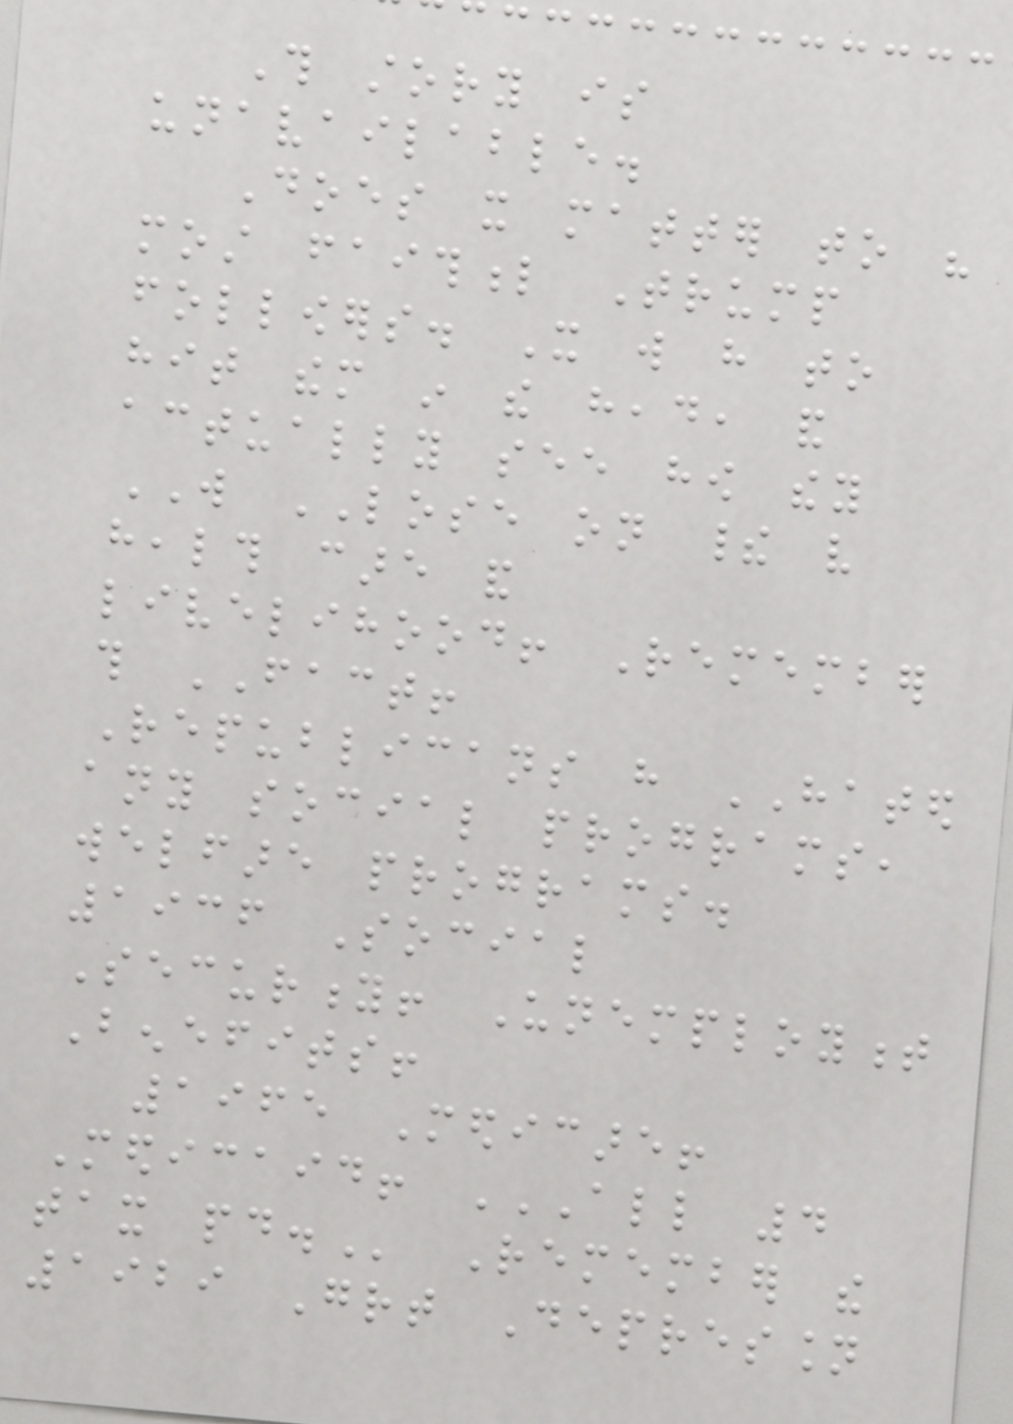This story is
unavailable.
Does it matter to his
most faithful Trump
followers. It will have to
hit them in the head, and
actually see how they
WILL LOSE on their very
health care and
livelihood! Remember
this FACT!
Republicans have HATED
any social programs,
welfare programs.
1936 Social
Security! Unemployment
Benefits!
1965 Medicare!
Medicaid! ALL 4
TAX PAID. Remember the
1929 Great Depression
